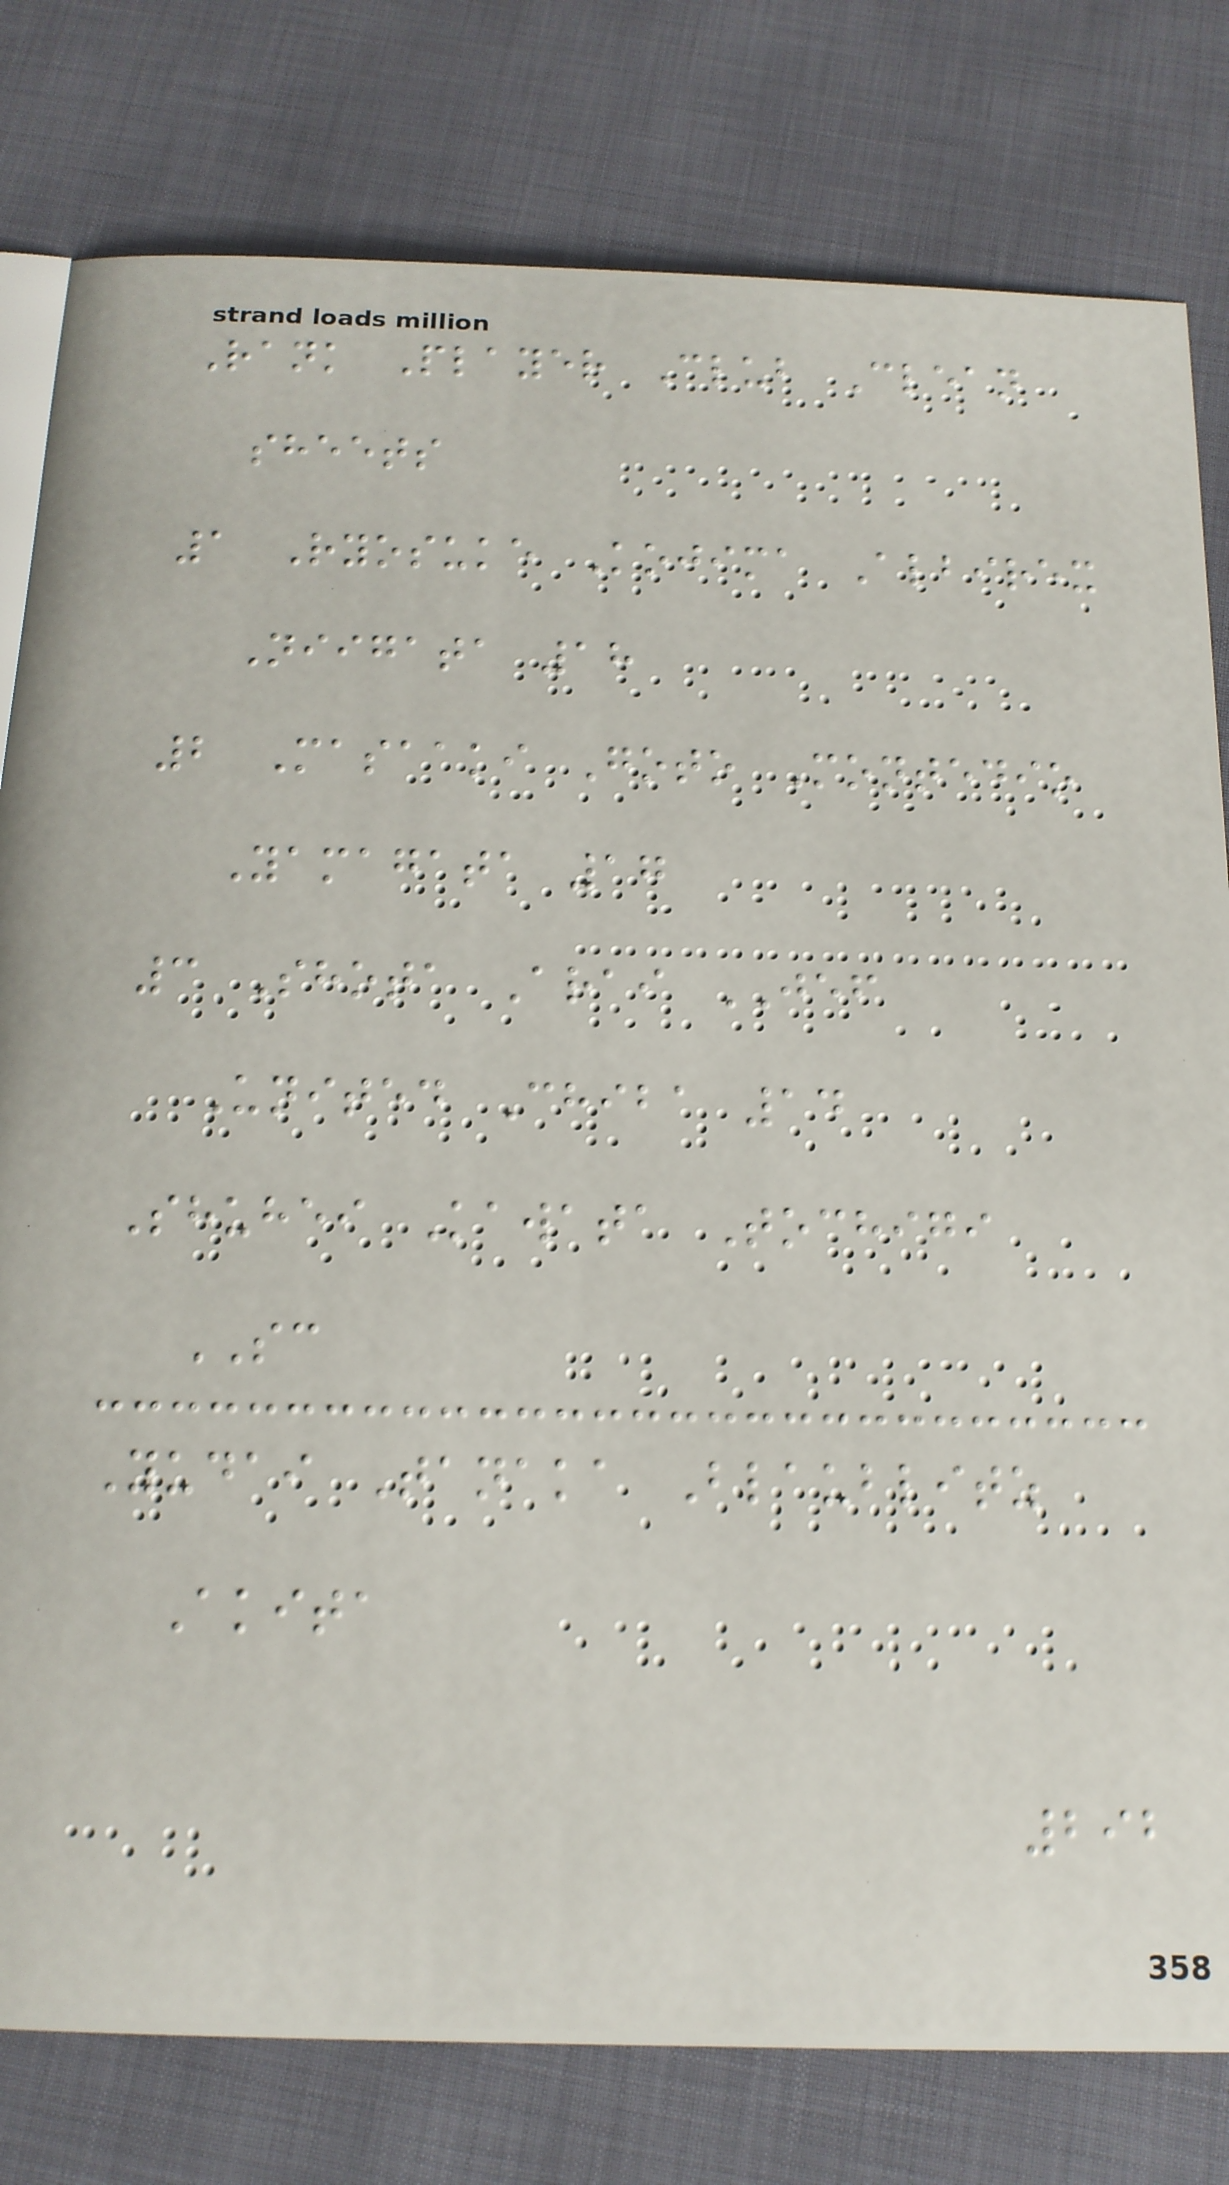Rank Player Club Clean
sheets
1 Ryosuke Kojima Albirex
Niigata 18
2 Masaaki Goto Montedio
Yamagata 17
3 Shota Arai JEF
United Chiba 14
Shuhei Kawata Tochigi
SC
Yudai Tanaka Blaublitz
Akita
292
